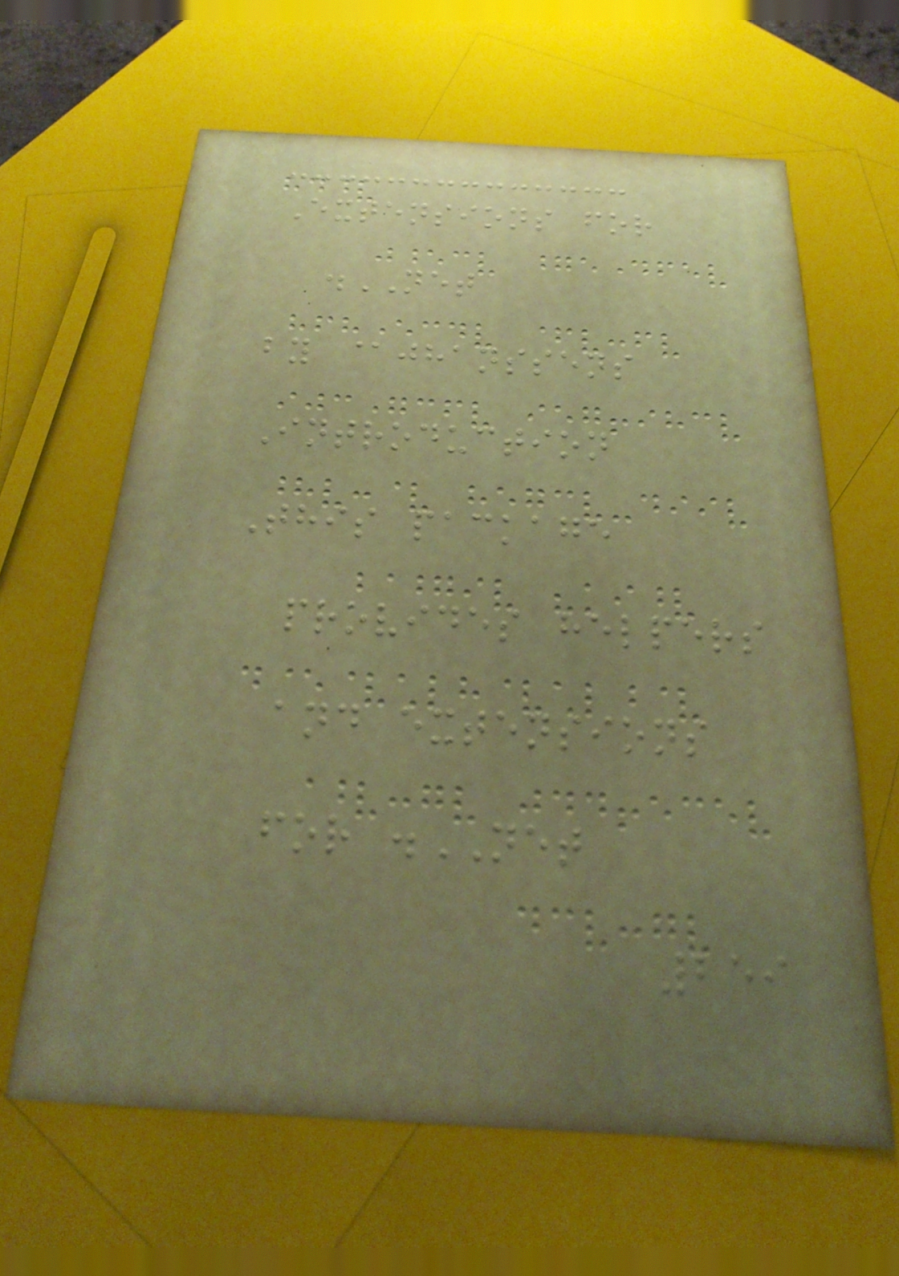Extensions for
.NET
by @jhanssens
Introduction
This package
provides helpers
and extensions
for .NET
259
